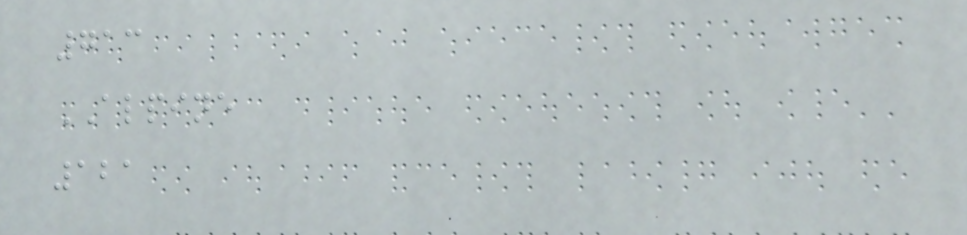713
ALPINE
121
